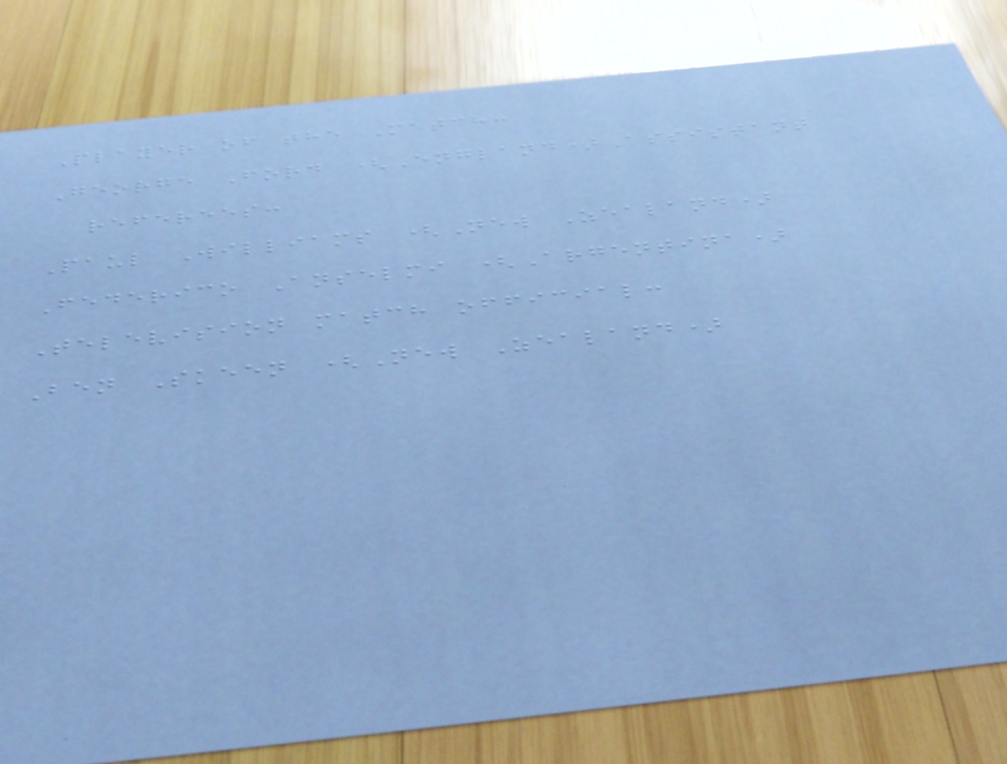Player of the Match:
George Ford (England)Assistant
referees:
Paul Williams (New Zealand)
Federico Anselmi (Argentina)
Television match official:
Ben Skeen (New Zealand)
